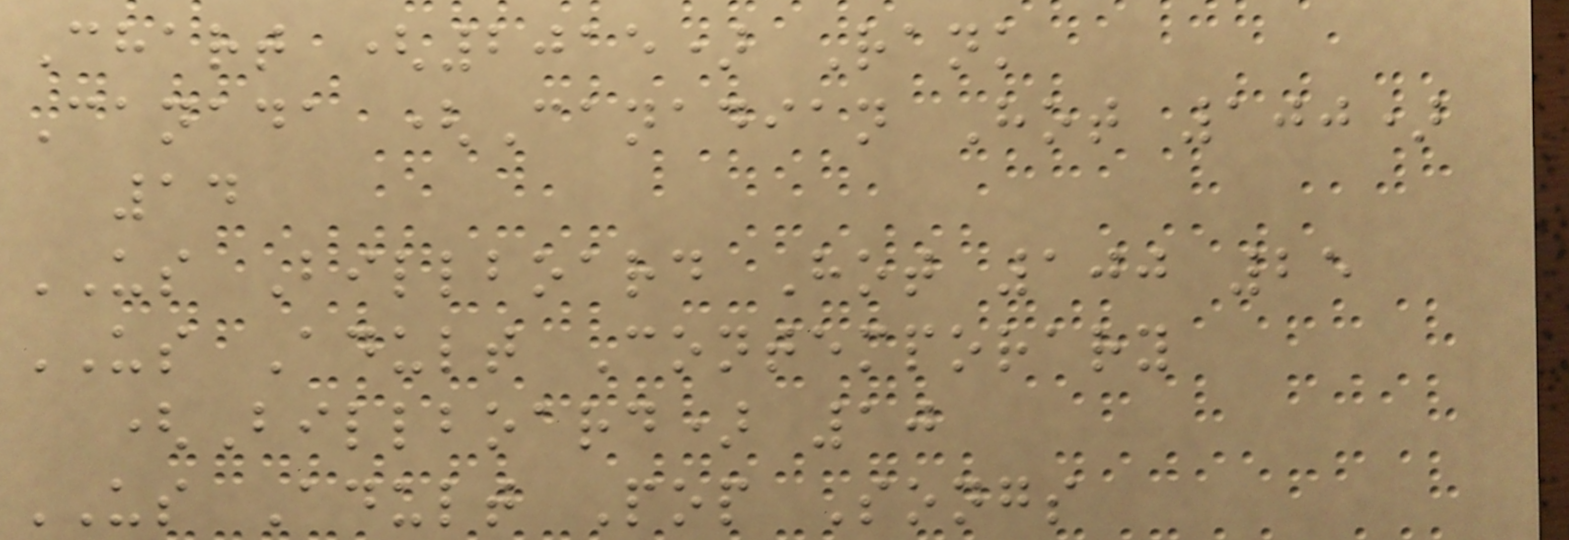Chart (2015) Rank
Canada (Canadian Hot 100)
14
US Billboard Hot 100 25
US Adult Contemporary
(Billboard) 10
US Adult Pop Songs
